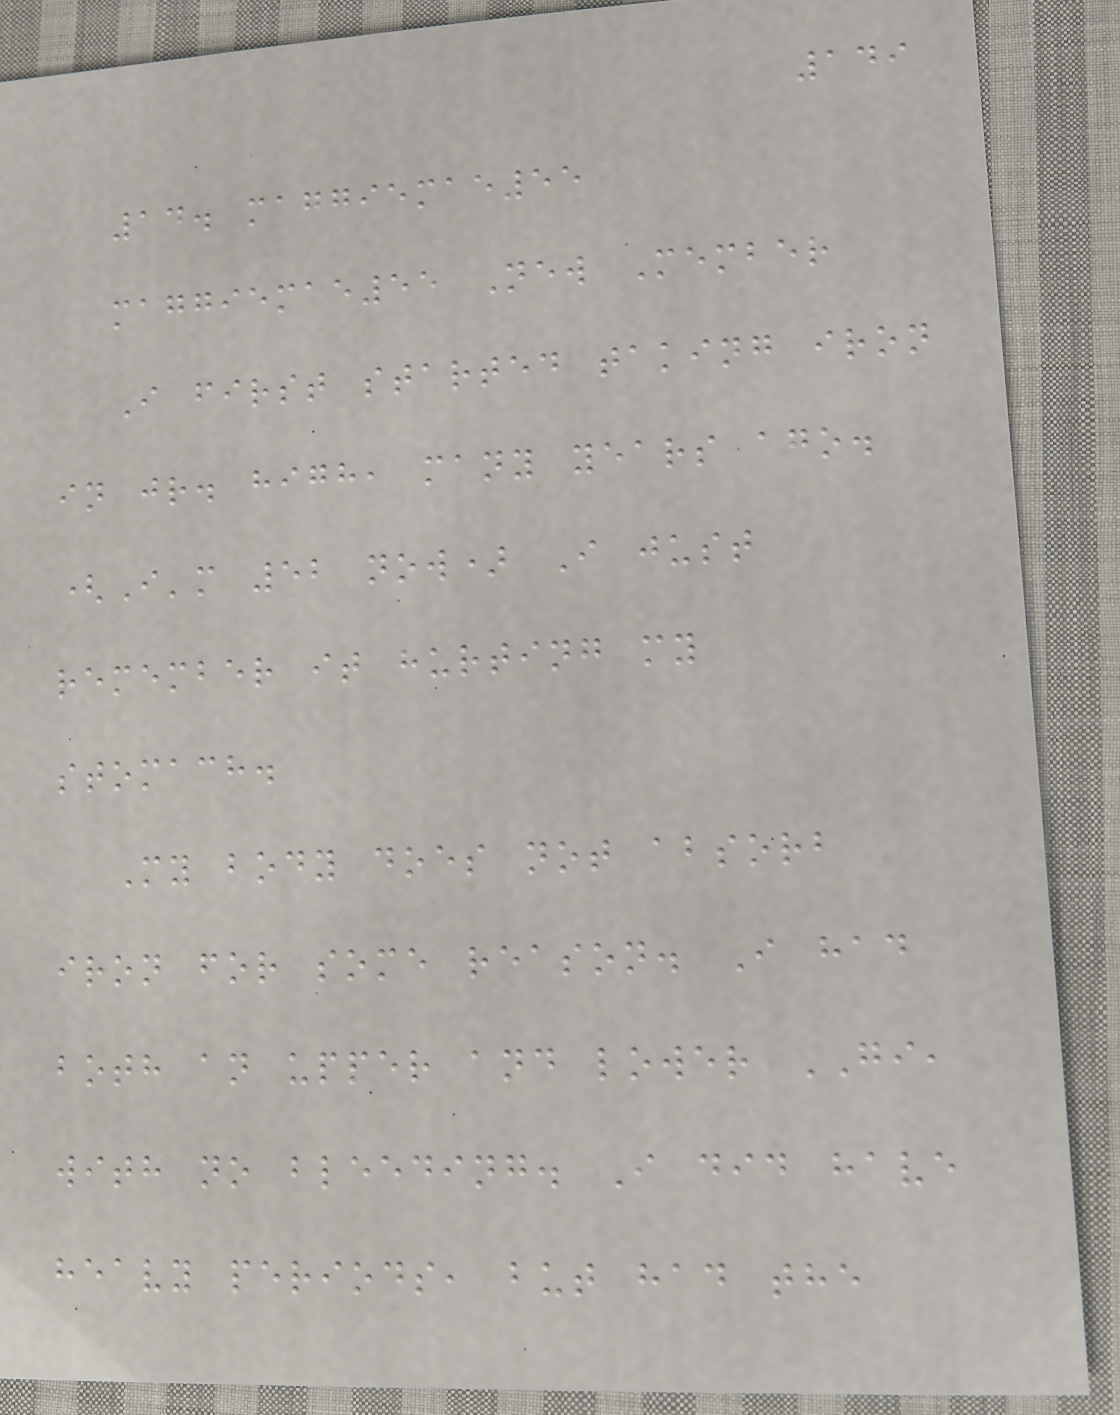149
14. maggiemae55
maggiemae55 New Member
I first started taking iron
in jr. high, many years ago.
(I'm 52 now) I just
remember it hurting my
stomach.
My body does not absorb
iron for some reason. I had
both an upper and lower GI,
with no bleeding. I did have
heavy periods, but had the
